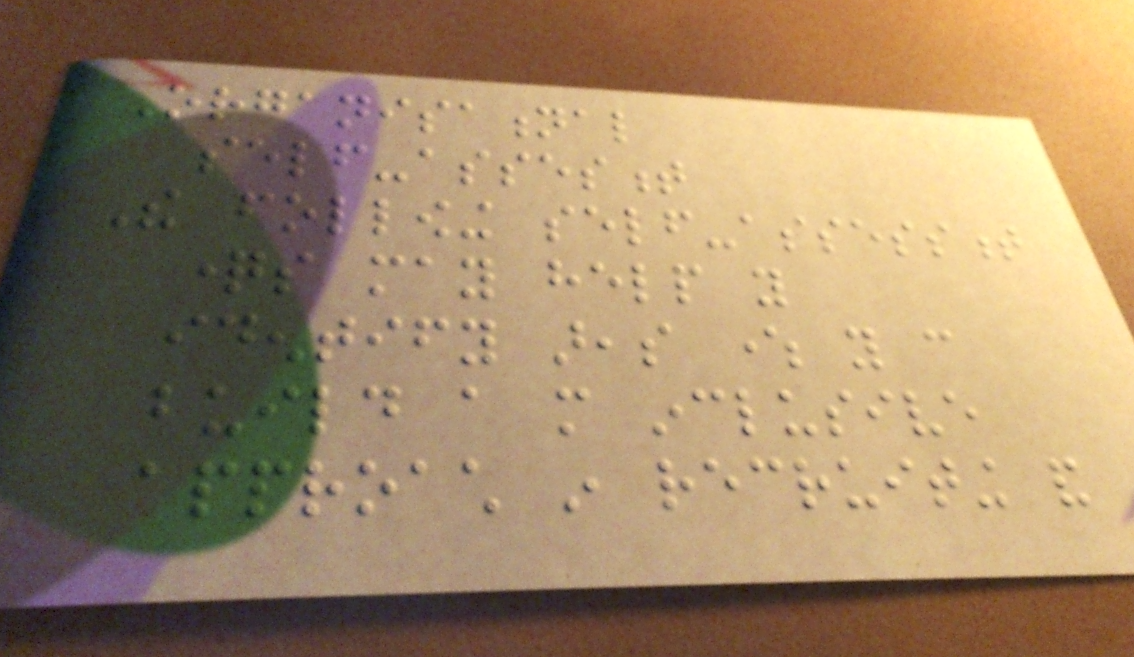Organisational
self-assesment
The following self-assessment
questions may help you
identify areas where you can
build a more inclusive
approach in recruiting and
